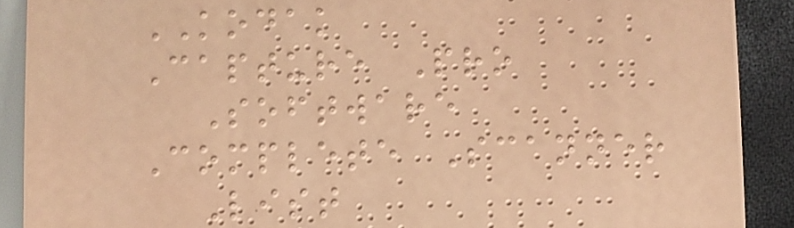KODAK
Capture Pro
Software
Complete Scanner
List
